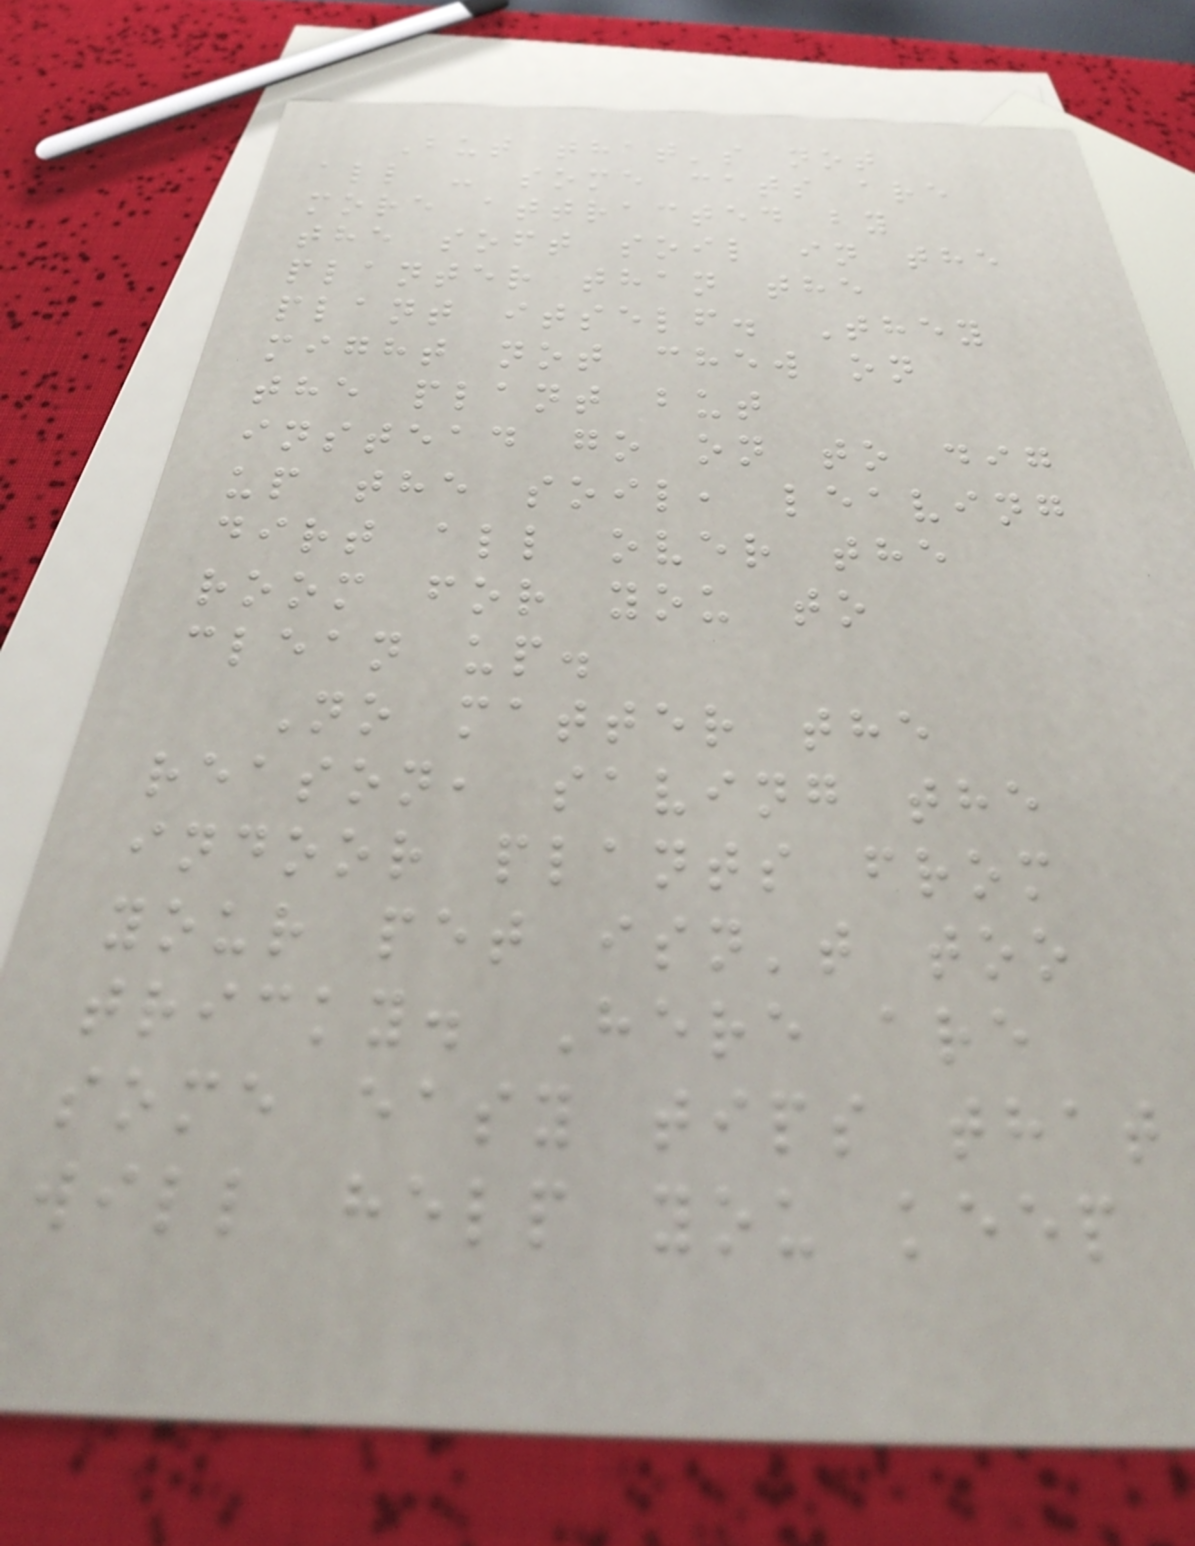But that's not
all - some cats are
more attracted by
the soft soil in the
planter than the
plant itself. They
might not chew on
the plant but
instead go on to dig
up the soil, leaving
dirt all over the
room for you to
clean up.
No matter the
reason, saving the
indoor plants from
your pet isn't too
tricky. Here are
some easy tips that
will help you keep
